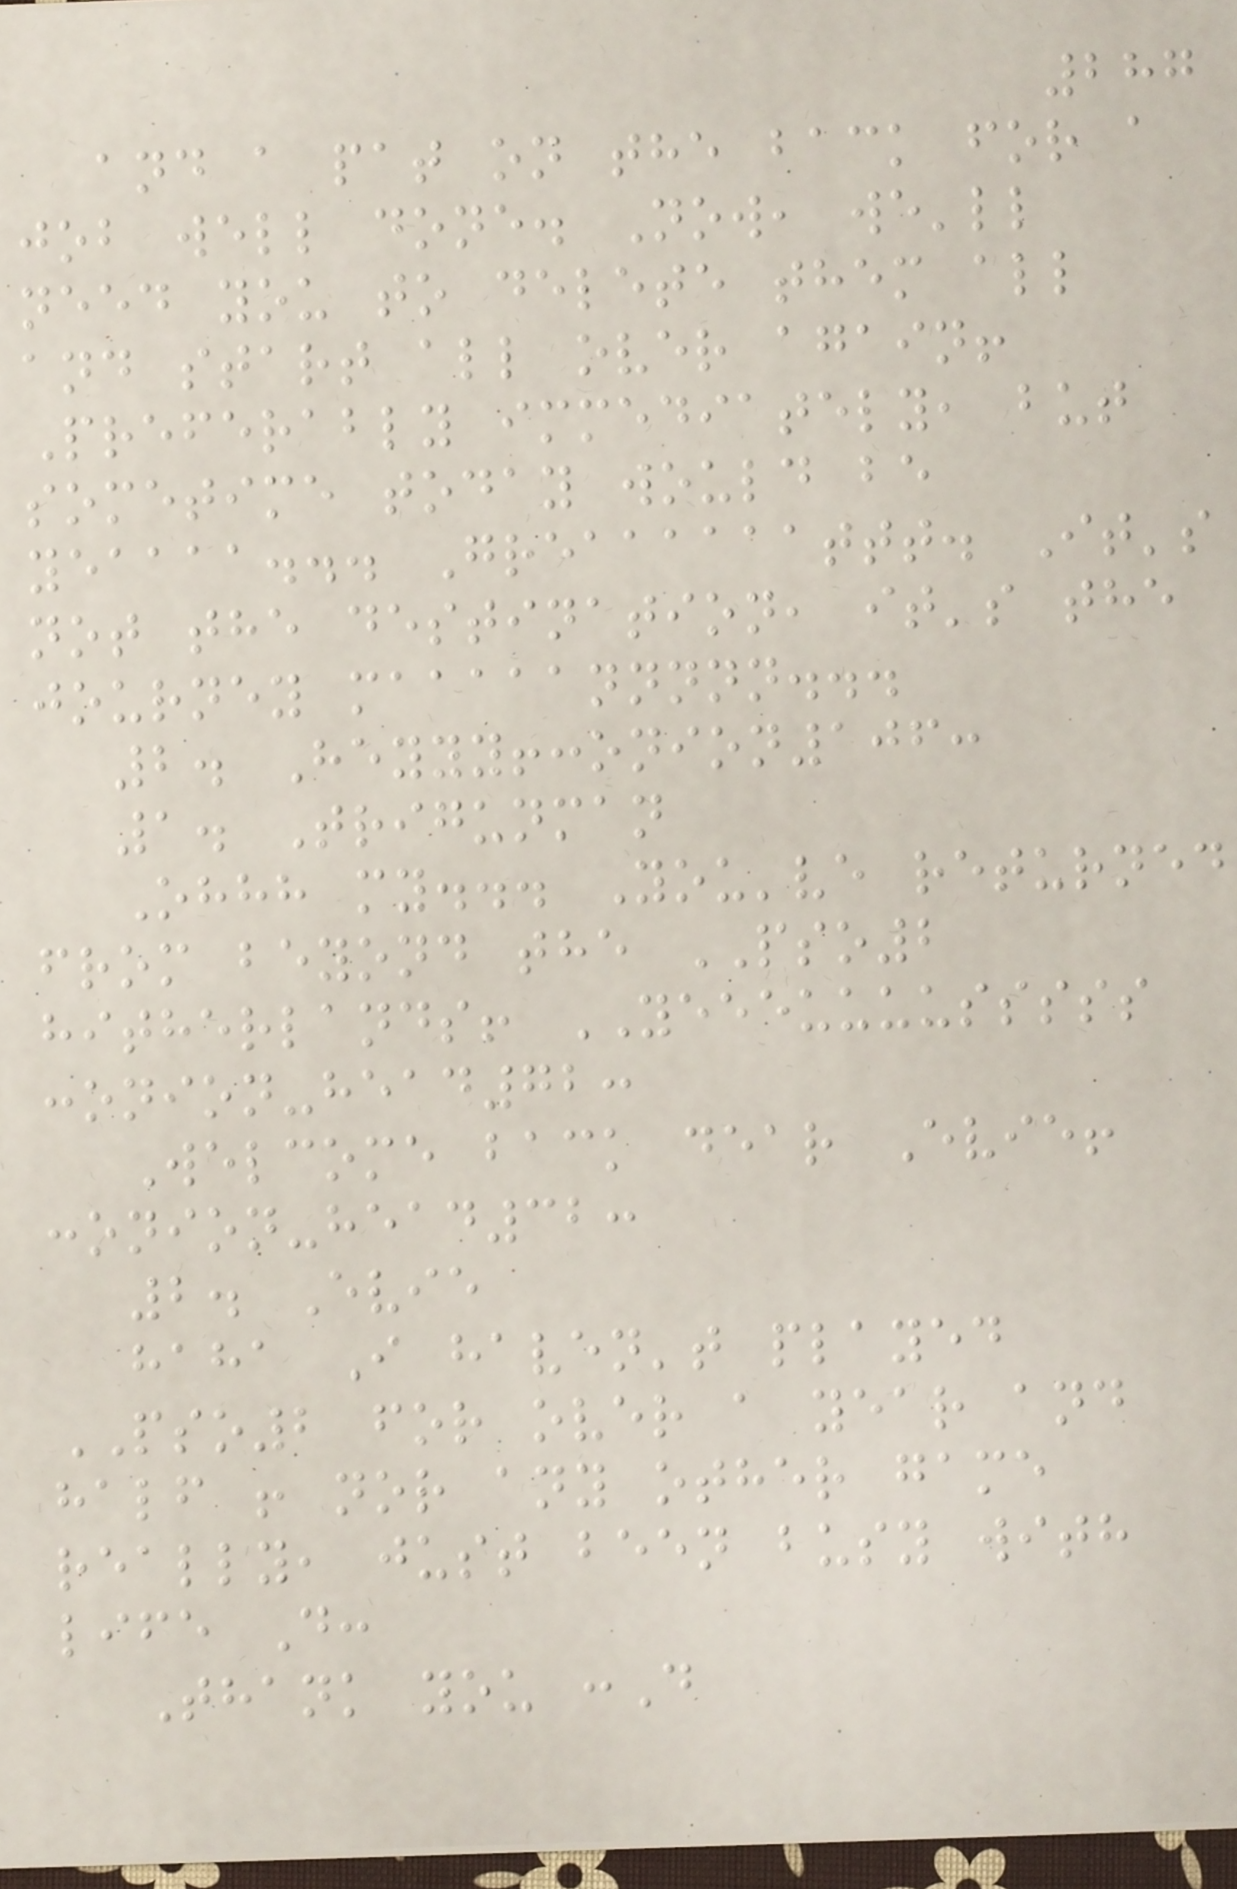287
and a pat on the back for a
job well done. Now, we'll
need you to delete them all
and start all over again!
Preferably immediately, but
sometime today would be
yeaaaa... Greaaaaaattt. It's
not the destination, it's the
journey maaaaannnnn...
2. Heyyy!:onion106:
1. Trigunman
Ohhh my... You've returned
from beyond the PSO2
hitherlands! YEEEUUUUSSSSS
:onion-head72:
Welcome back dear Evie!
:onion-head32:
2. Evie
haha I haven't played
PSO2 for over a year and
half ! nor any other game
really, just been busy with
life D:
Thank you :D
